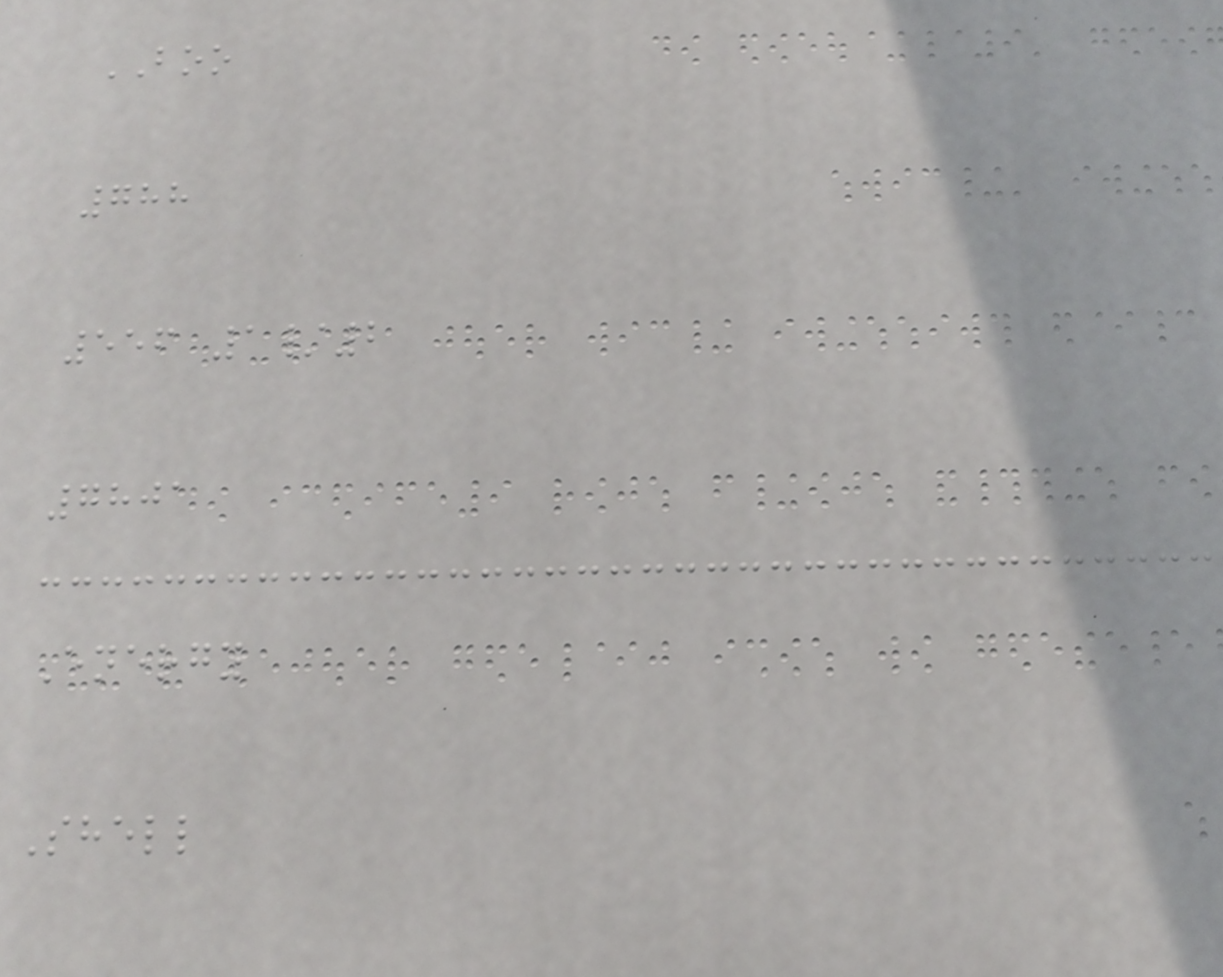BOO
788
556 1/2
7801
Energy
Shell
